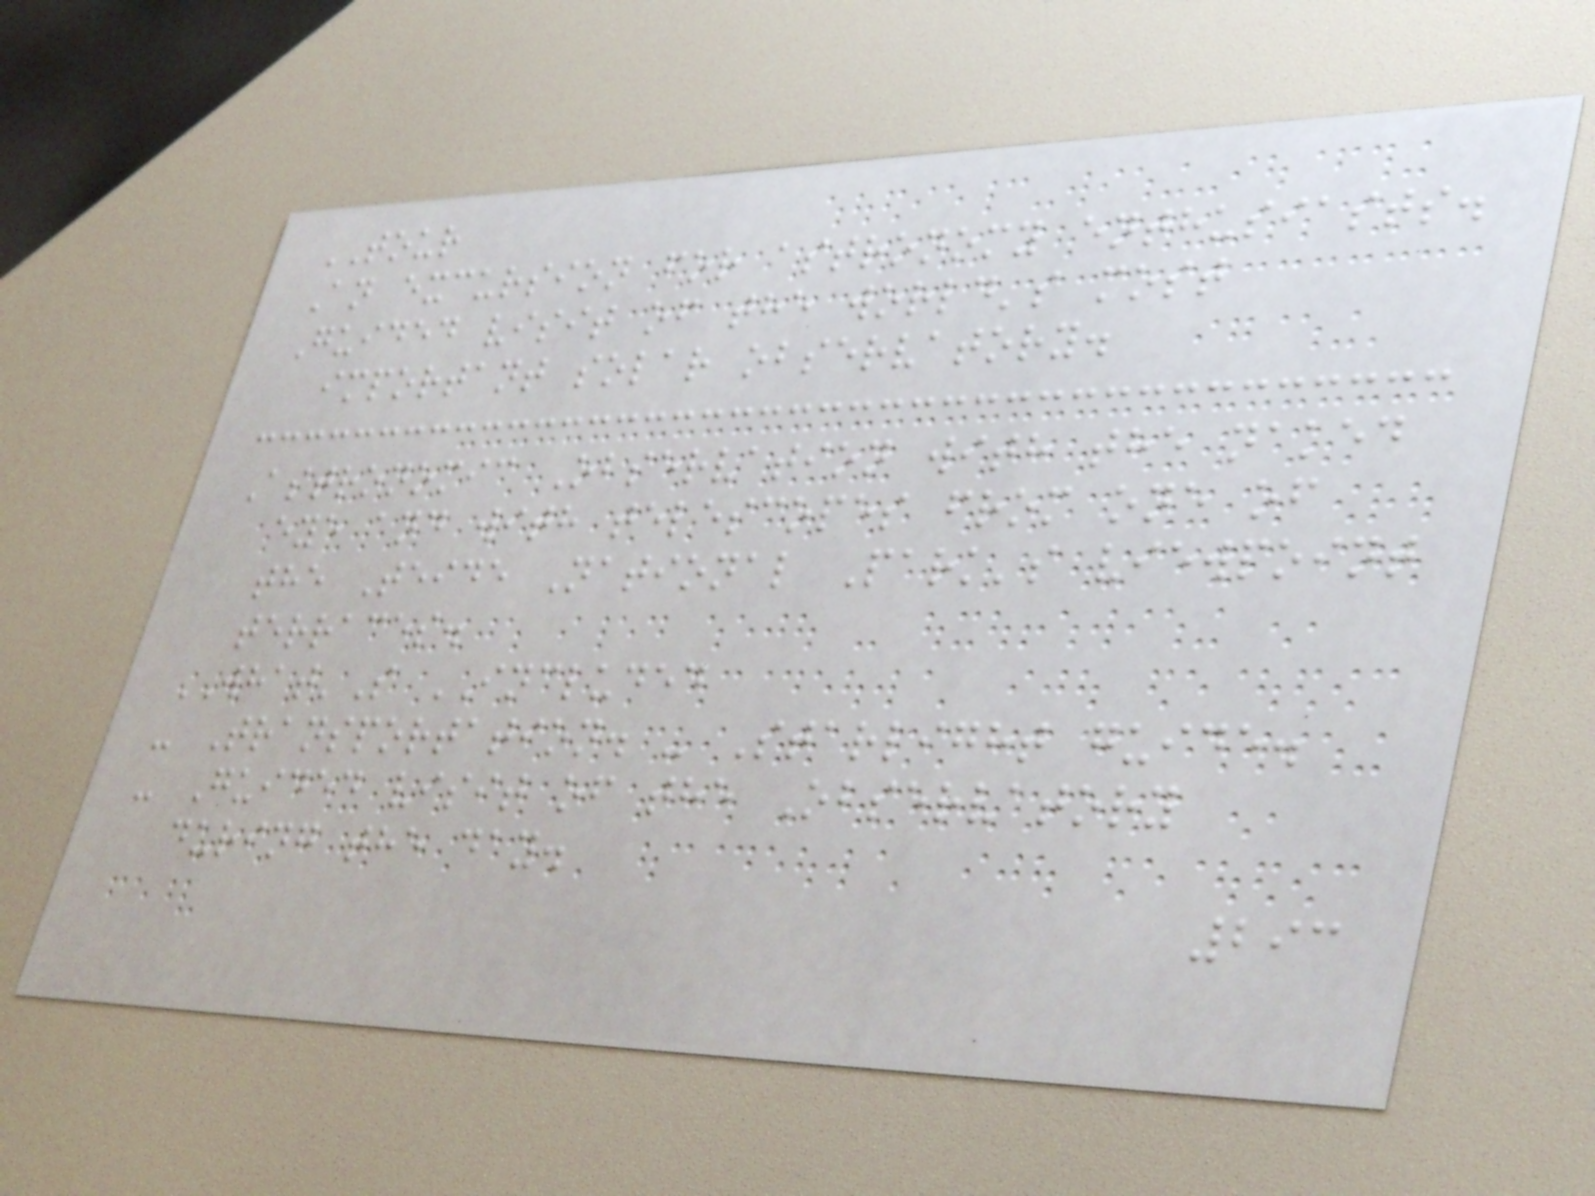TOUR
An excursion for astronomy enthusiasts.
Guided visit of the world's most
important solar observatory.
Astronomic Observation with the naked
eye and with telescopes from one of
the Teide National Park's viewpoint
terraces.
WHAT'S INCLUDED
- Transportation. - Starlight guide.
- Guided visit of the Observatory
during the day.
293
